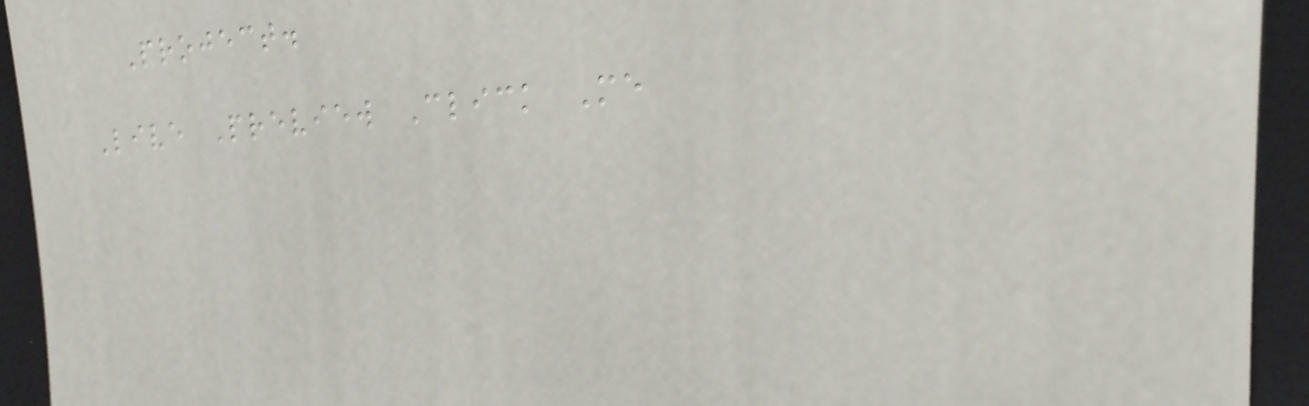Project.
Live Preview Click Me
